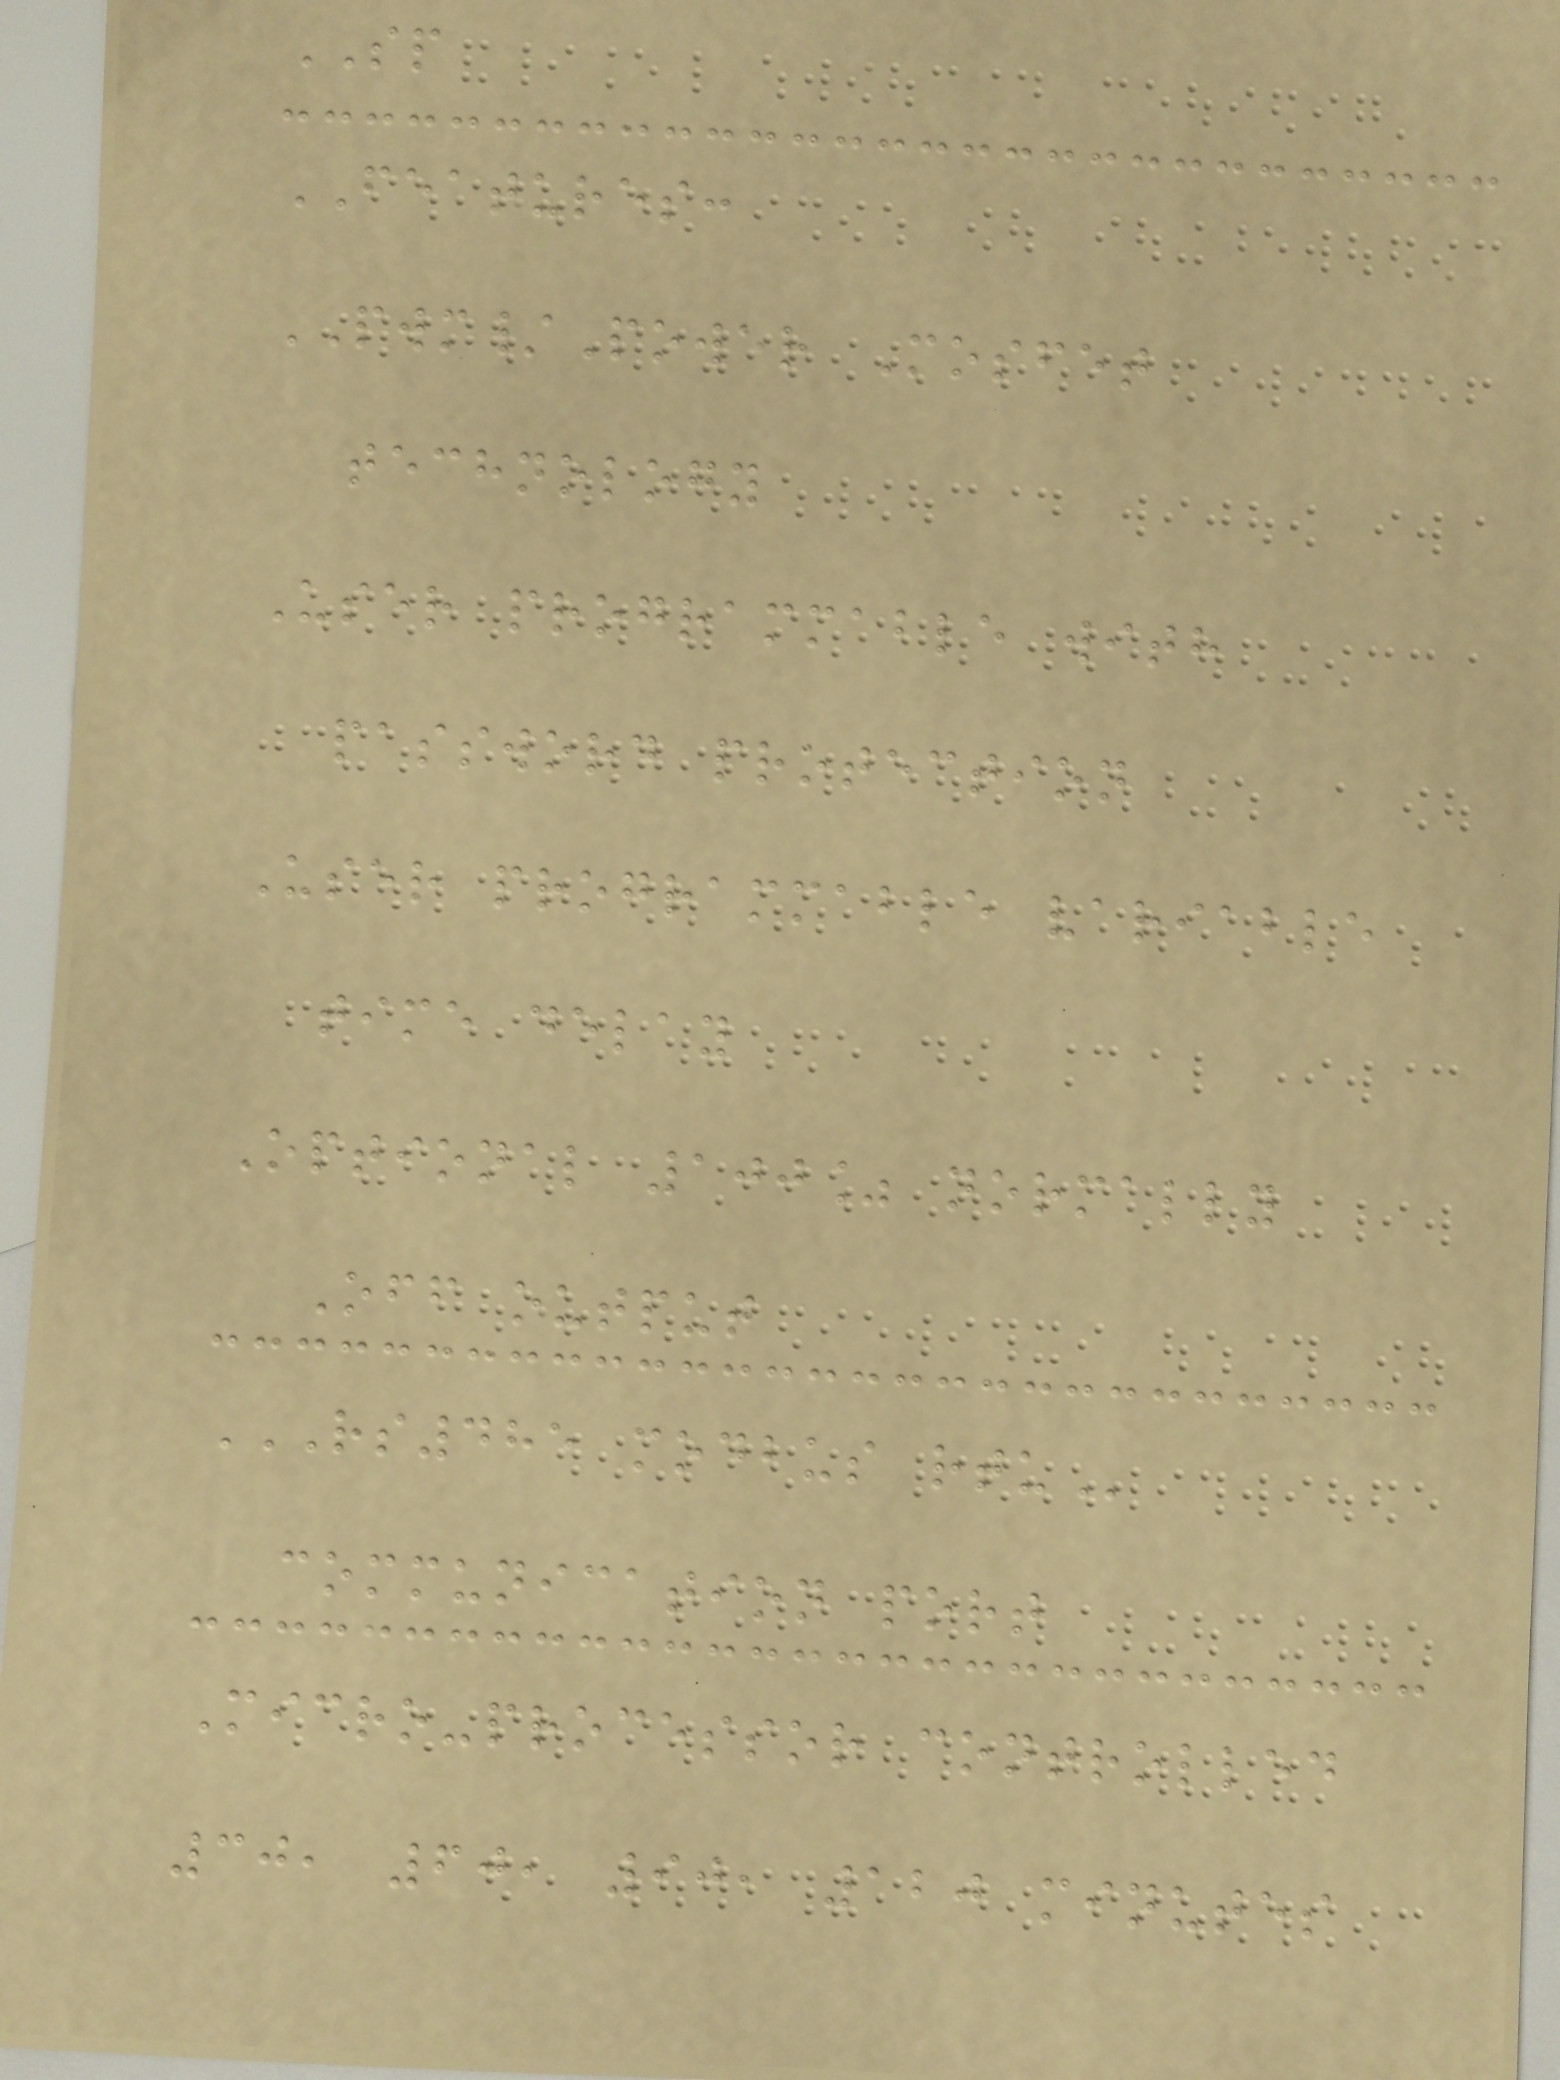SP
FEATURES:
PWM/Power Mosfet
technology
User programmable with
password protection
User programmable variable
time delay
Optional 100% normally
Off output
RS485 MODBUS RTU
communication port
Micro-processor controlled
30, 60, 90, 120 minutes
